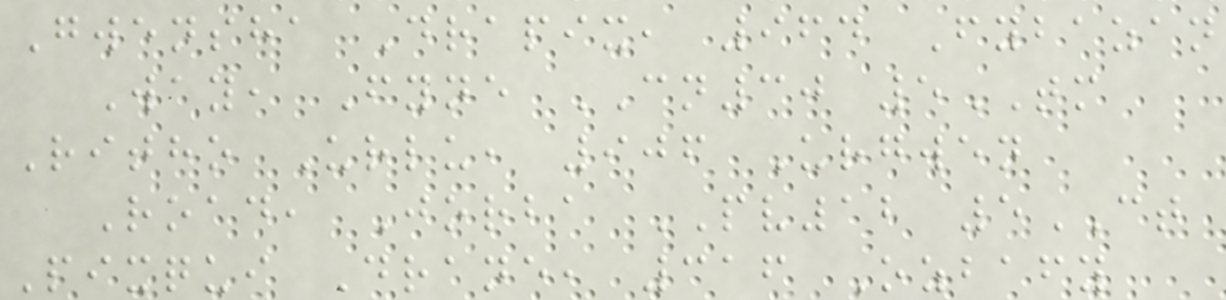Gwensha Drapix, 964 Fybazan
Way, Fyne CN30 5TM
Ritho Urlu, 906 Urgwen
Road, Jorba PV12 5CT
Pixqui Drane, 316 Ozbafy
